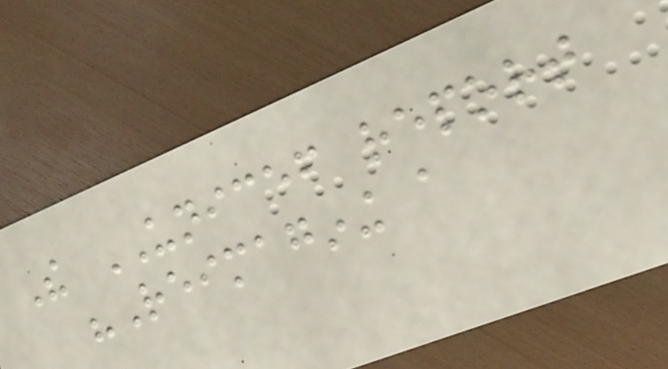The UNICEF report
"Reimagining a
